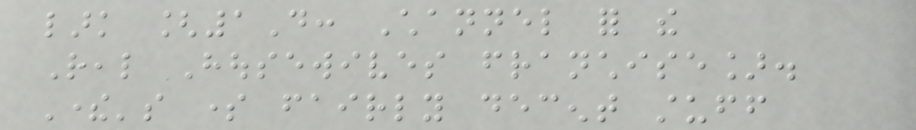lark [1D: Channel for the
Real Housewives franchise].
There's some fairly decent stuff
